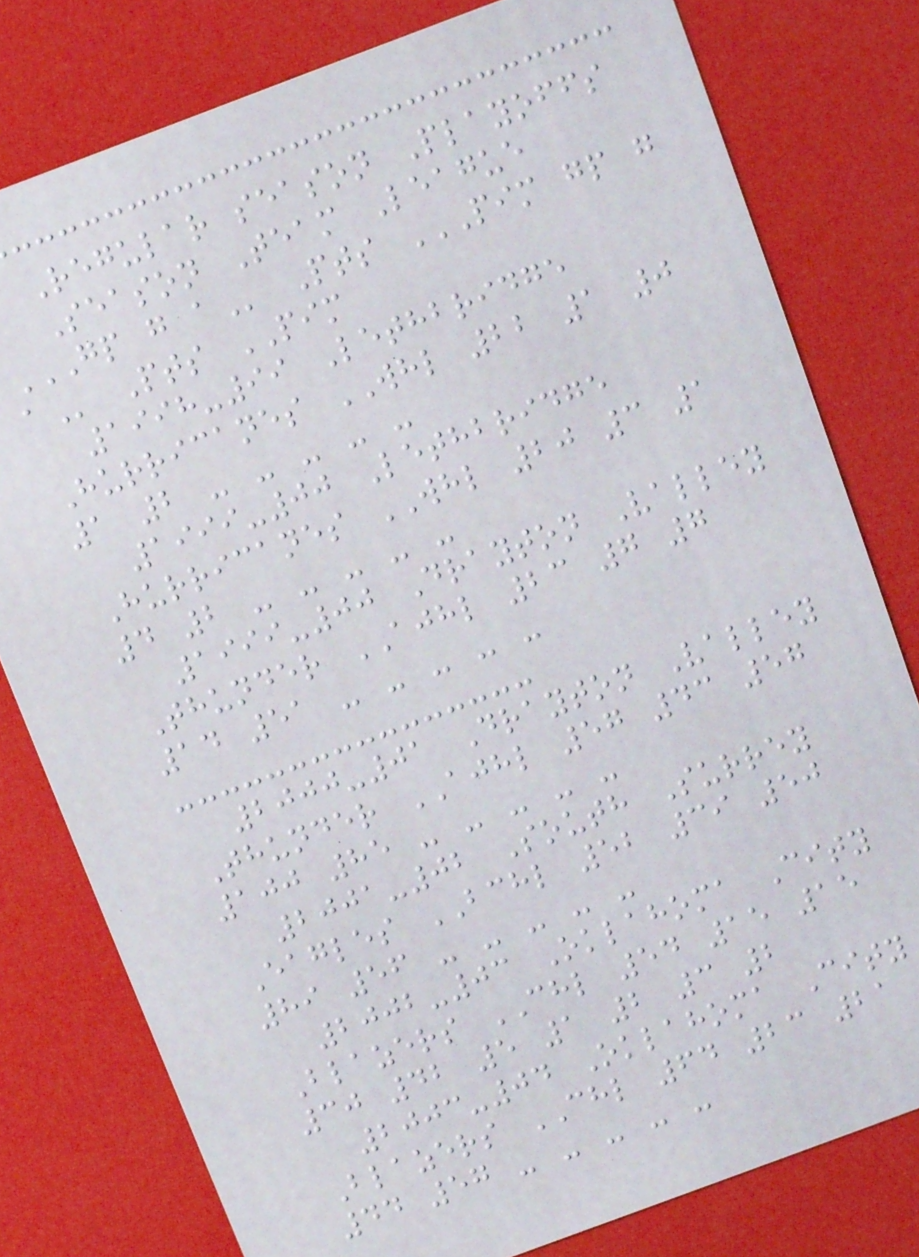Regular season Playoffs
Season Team League
GP G A Pts PIM GP G
A Pts PIM
1998-99 Lethbridge
Hurricanes WHL 22 1 0
1 2 - - - - -
1999-00 Lethbridge
Hurricanes WHL 20 3 1
4 2 - - - - -
1999-00 Drayton Valley
Thunder AJHL 23 7 7
14 51 - - - - -
2000-01 Drayton Valley
Thunder AJHL 57 43 57
100 85 - - - - -
2001-02 South Surrey
Eagles BCHL 52 39 50
89 56 - - - - -
2002-03 Oklahoma City
Blazers CHL 54 15 15
30 42 5 1 2 3 2
2003-04 Oklahoma City
Blazers CHL 64 23 21
44 57 - - - - -
